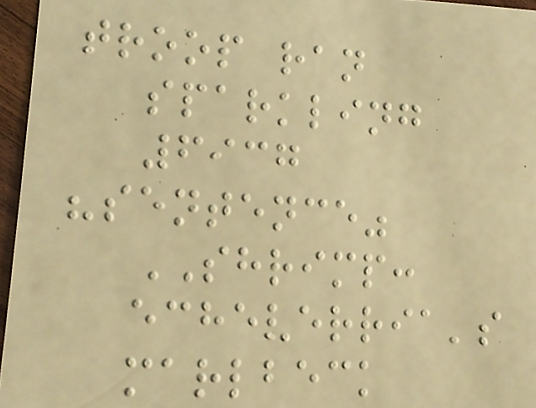troop ran
sparkling
6937
"sentence"
SHRIMP:
echeverria's
marlbeck
